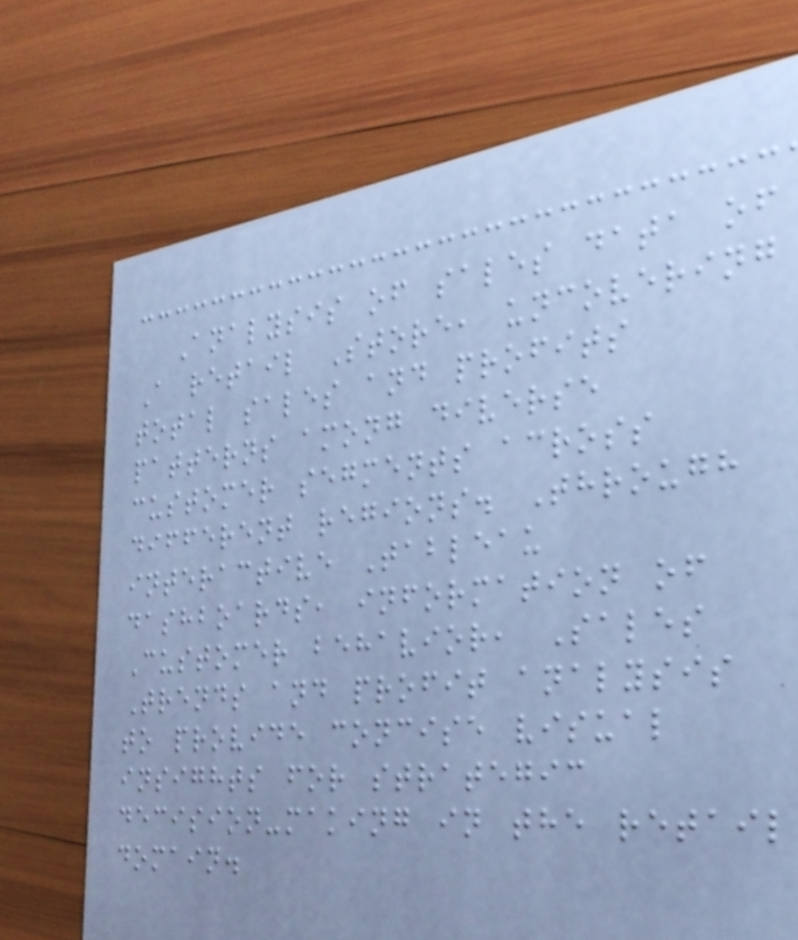Analysis of sales data of
A retail Store, uncovering
total sales and profits
patterns among diverse
customer segments across
different regions. Through
interactive Tableau
dashboards, information of
Customer behavior, Sales
Trends and profit analysis
to provide concise visual
insights for strategic
decision-making in the retail
domain.
